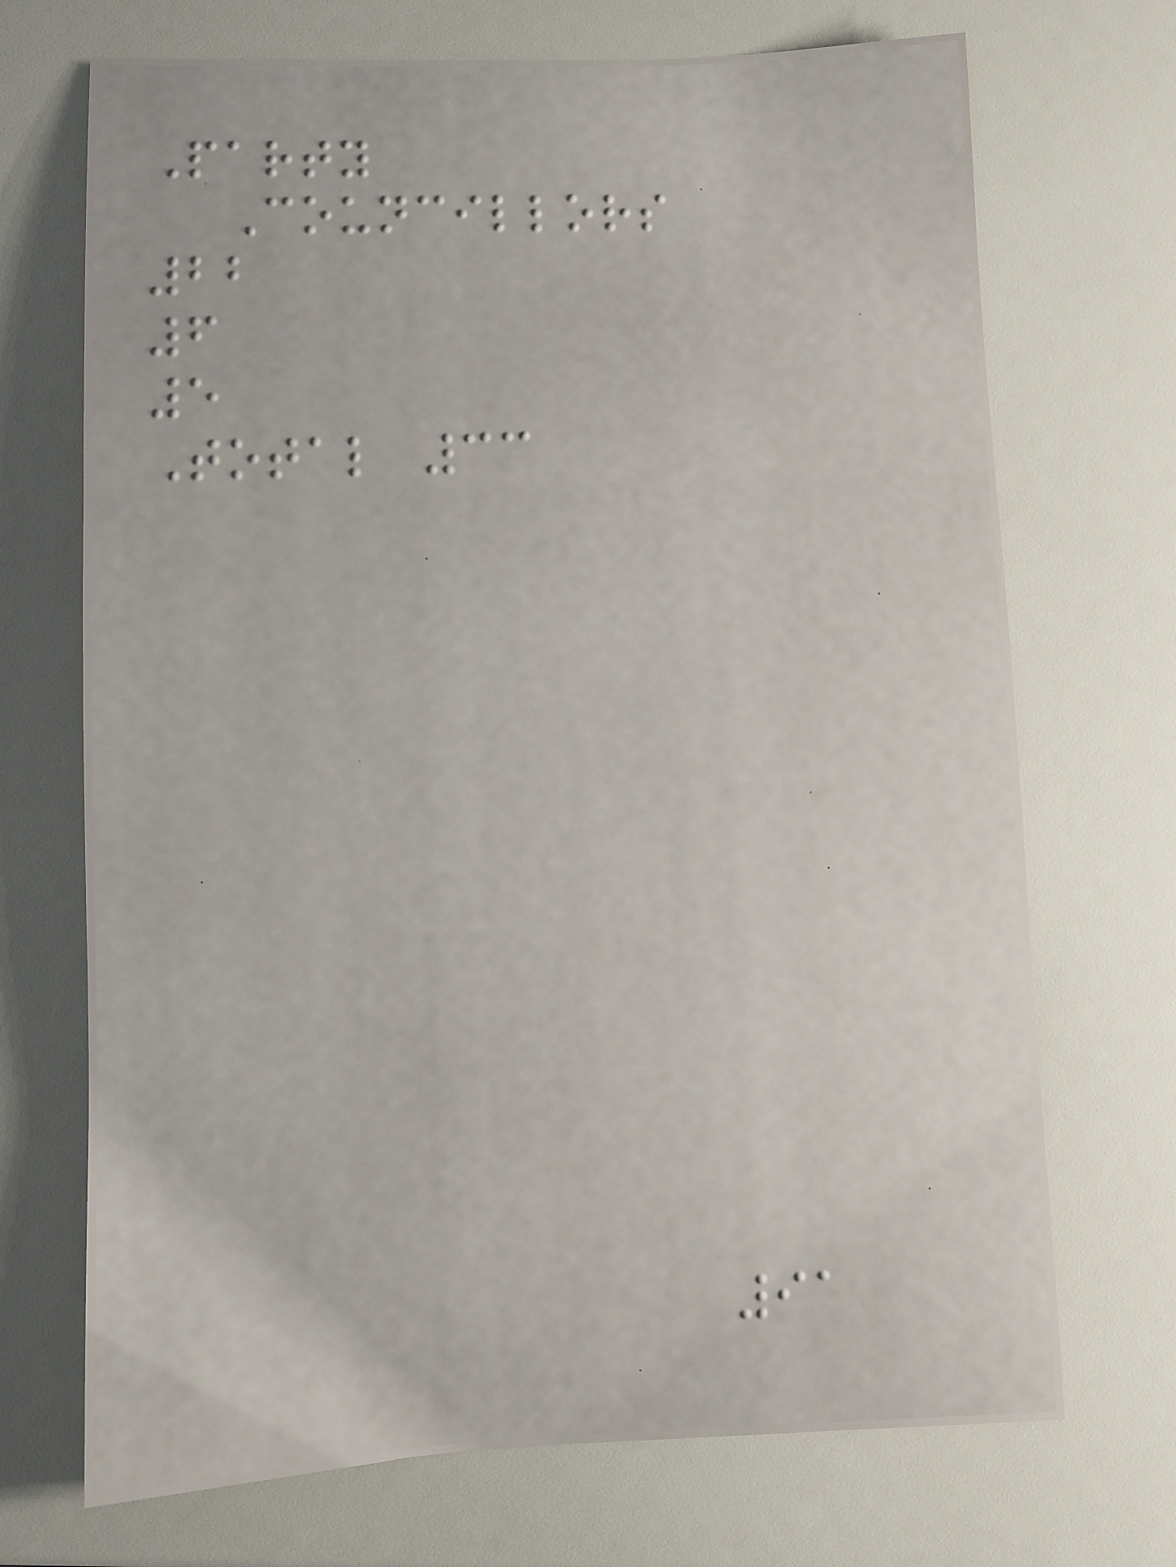Party
Councillors
22
6
5
Total 33
91
